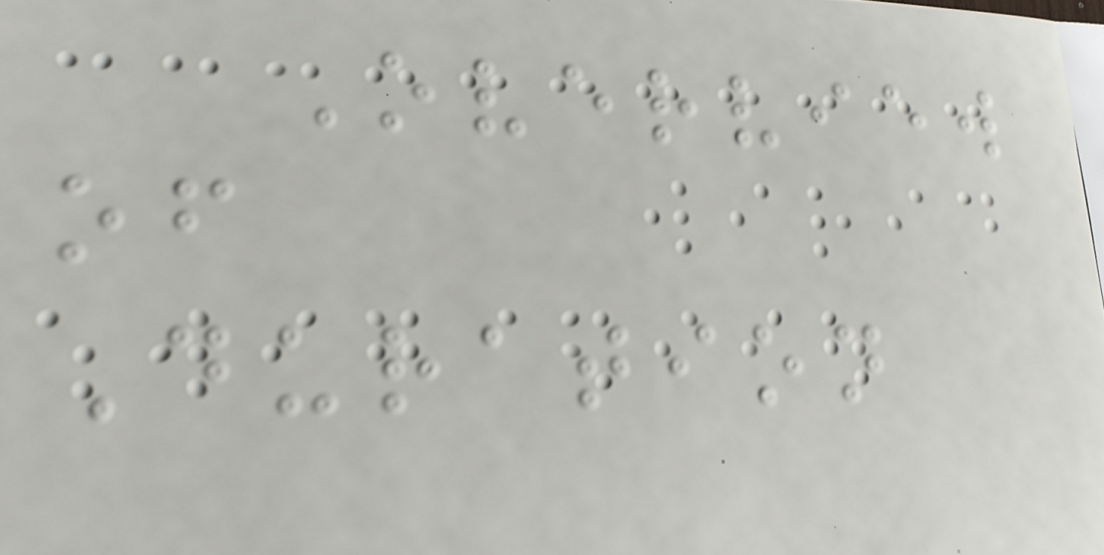Overview
of
Duration
